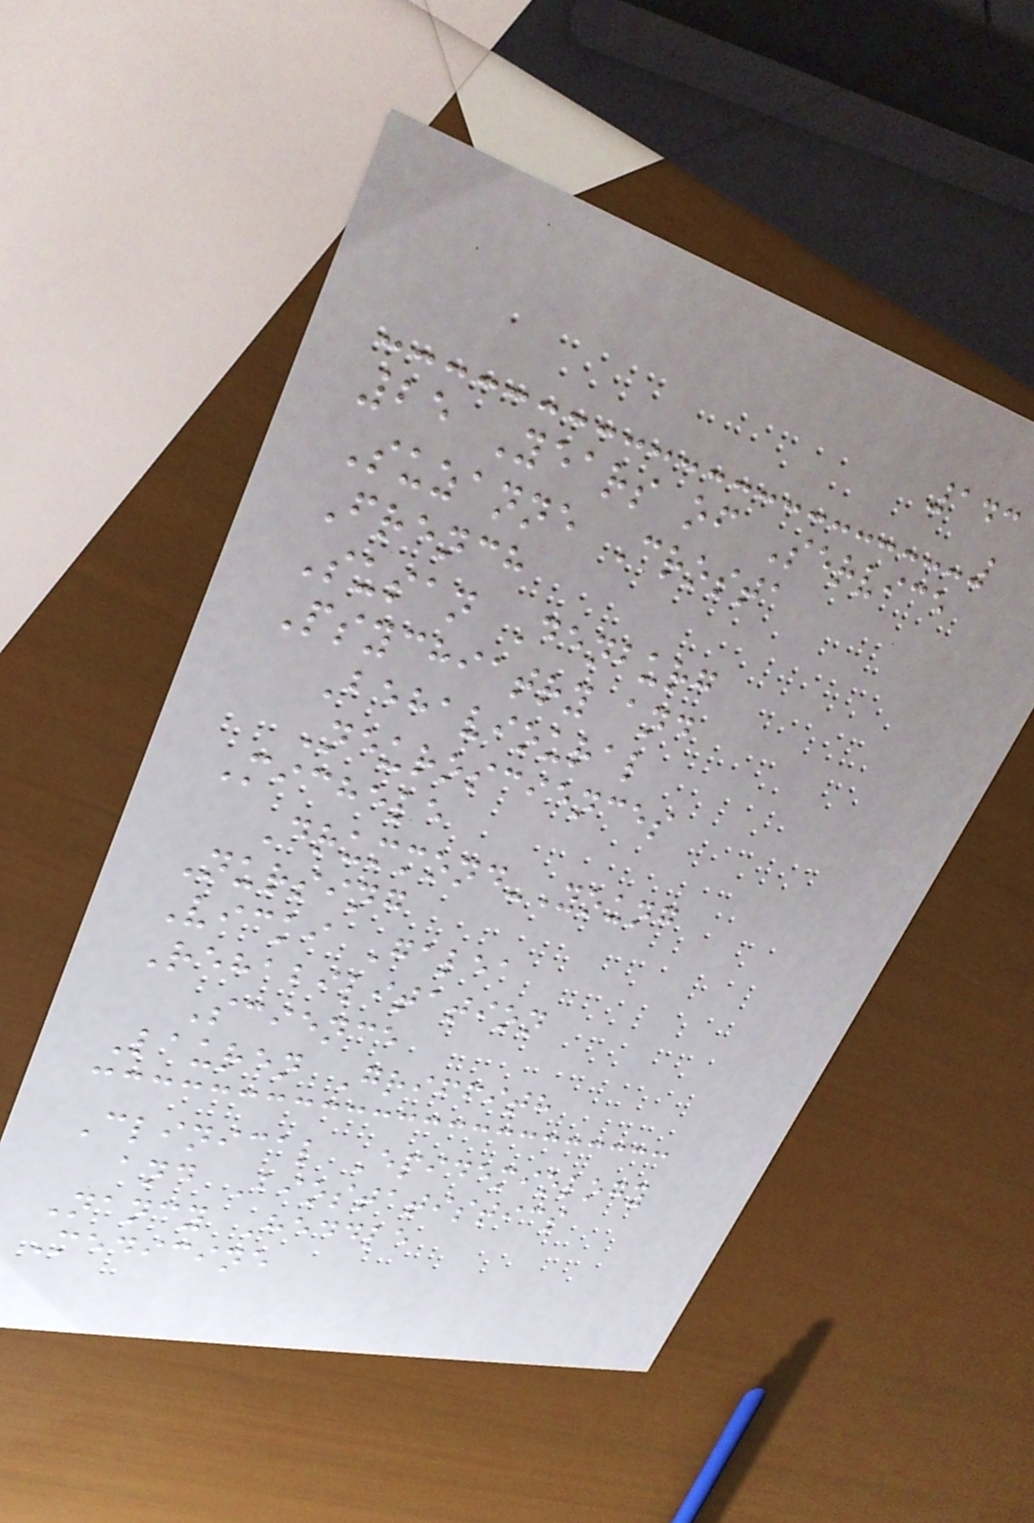143
25 Years of Service
Suzanne Crosta
French
Susan Denburg
Psychiatry and
Behavioural
Neurosciences
Michele
Drummond-Young
Nursing
Vicki Galea
Rehabilitation
Science
Lauren Griffith
Clinical Epidemiology
and Biostatistics
Nancy Heddle
Medicine
